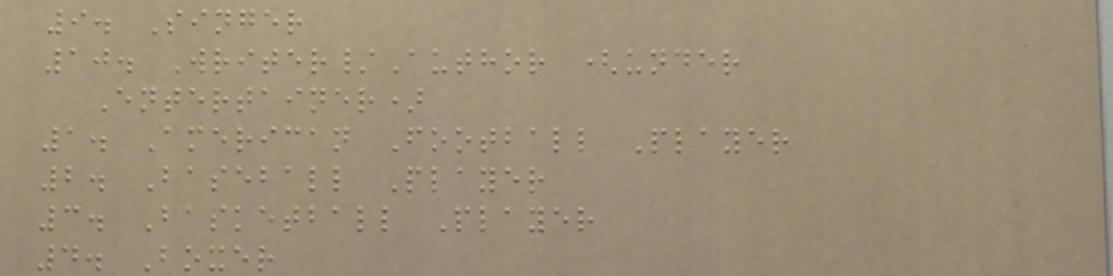9. Singer
10. Writer/Author (under
Entertainer)
1. American Football Player
2. Baseball Player
3. Basketball Player
4. Boxer
